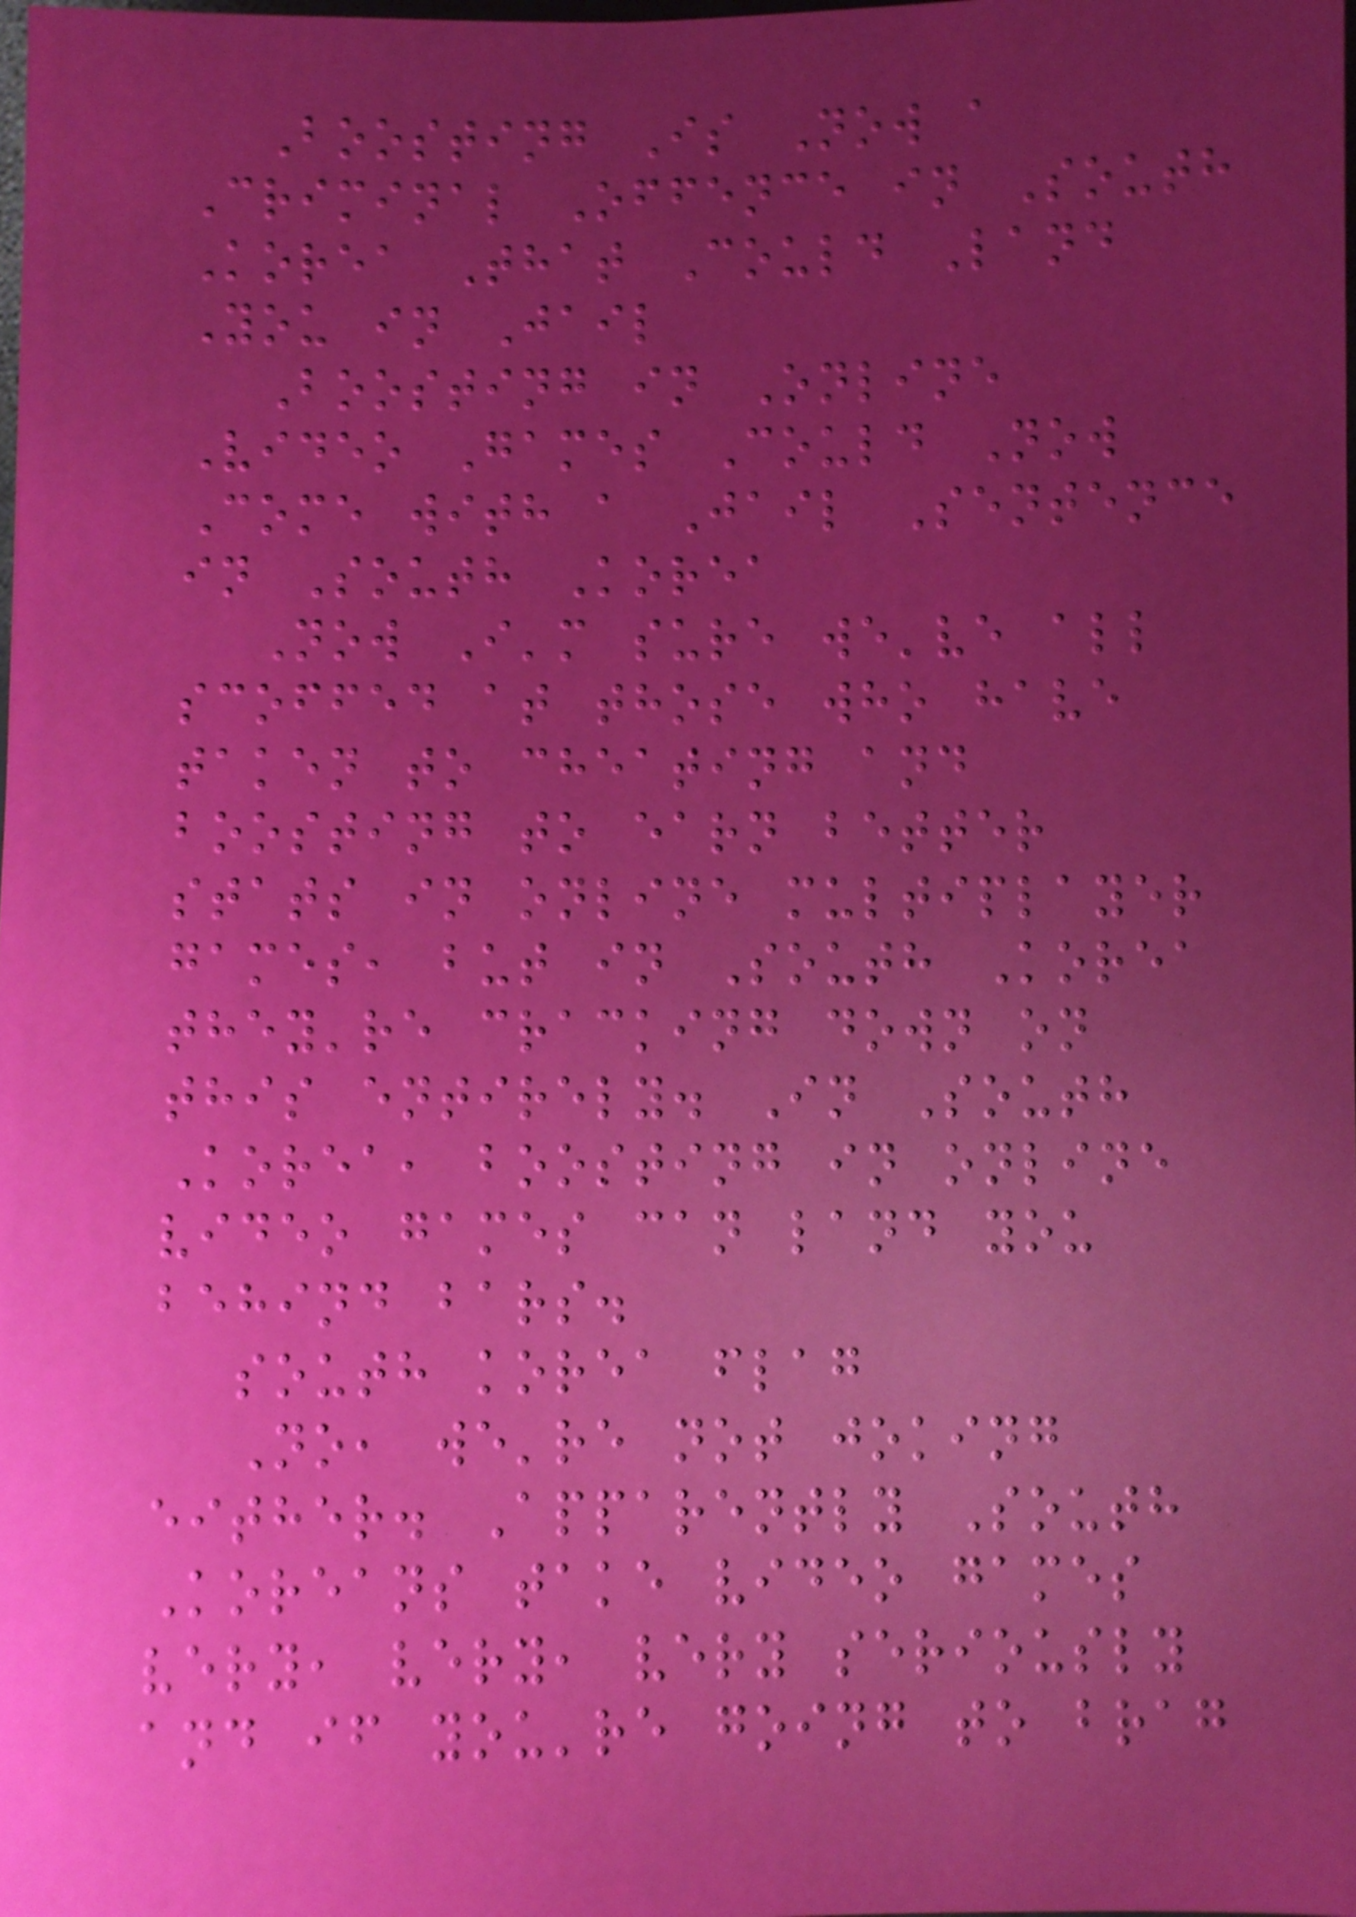Boosting Is Now a
Criminal Offence in South
Korea That Could Land
You in Jail
Boosting in Online
Video Games Could Now
Come with a Jail Sentence
in South Korea
Now I'm sure we've all
scoffed at those who have
taken to cheating and
boosting to earn better
stats in online multiplayer
games, but in South Korea
they're cracking down on
this entirely. In South
Korea, boosting in online
video games can land you
behind bars.
south korea flag
No, we're not joking
either. Apparently South
Koreans take video games
very, very, very seriously
and if you're going to brag
